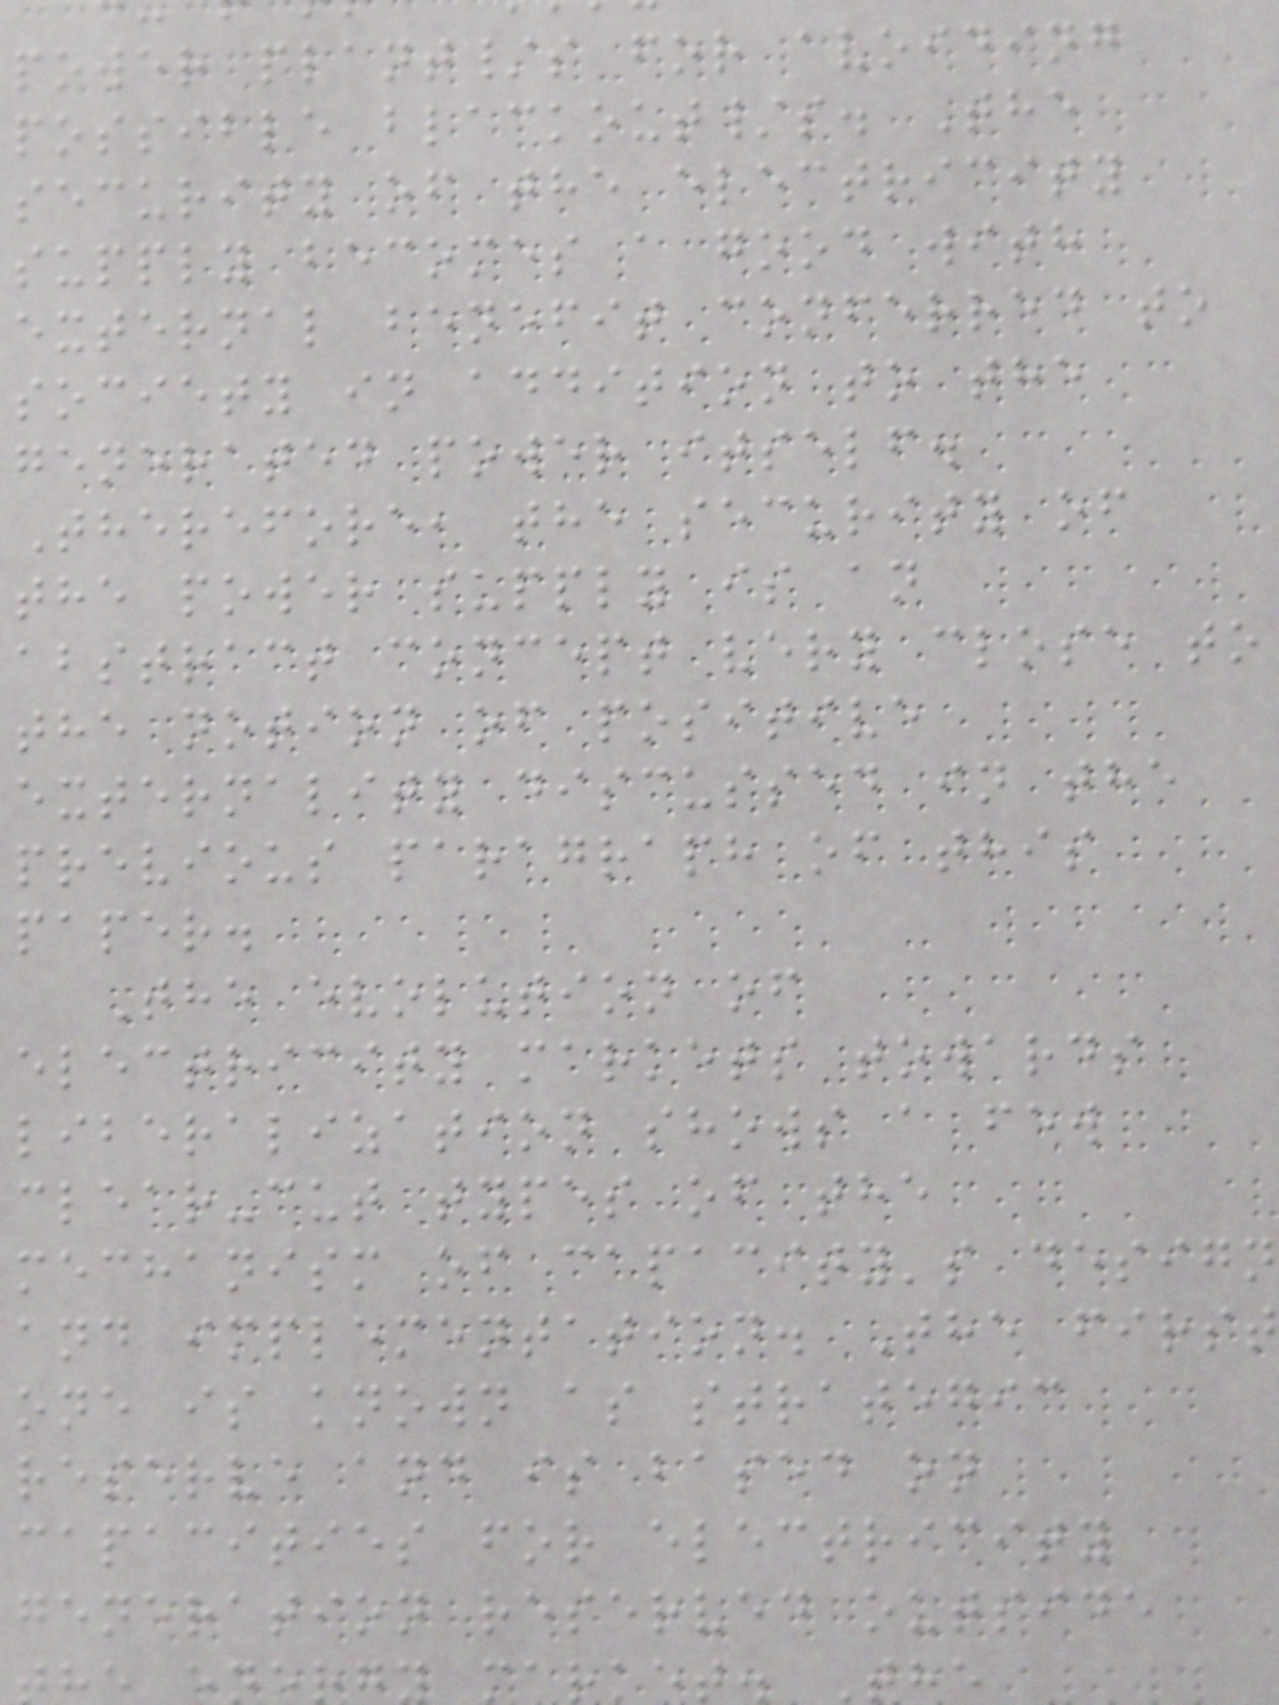power plant/s for avoiding
possible blackout/s. The
security of the electricity
supply becomes a good with
external benefit conferred to
society in addition to the
generated power itself.
Therefore, the security of
the power supply is an
abstract concept very close to
the notion of positive
externality discussed in the
previous paragraph of this
paper.
The evolution of
electricity markets towards
liberalization shows a few
clear-cut types of the
mechanism of capacity's design
and implementation. The first
one is known as strategic
reserve and is based on
capacities for electricity
generation reserved outside
market. The
